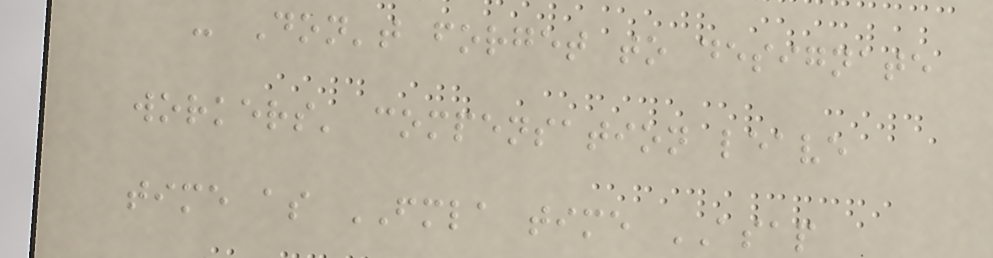- Don't forget to designate
workers' compensation leave
time as FMLA time ASAP
